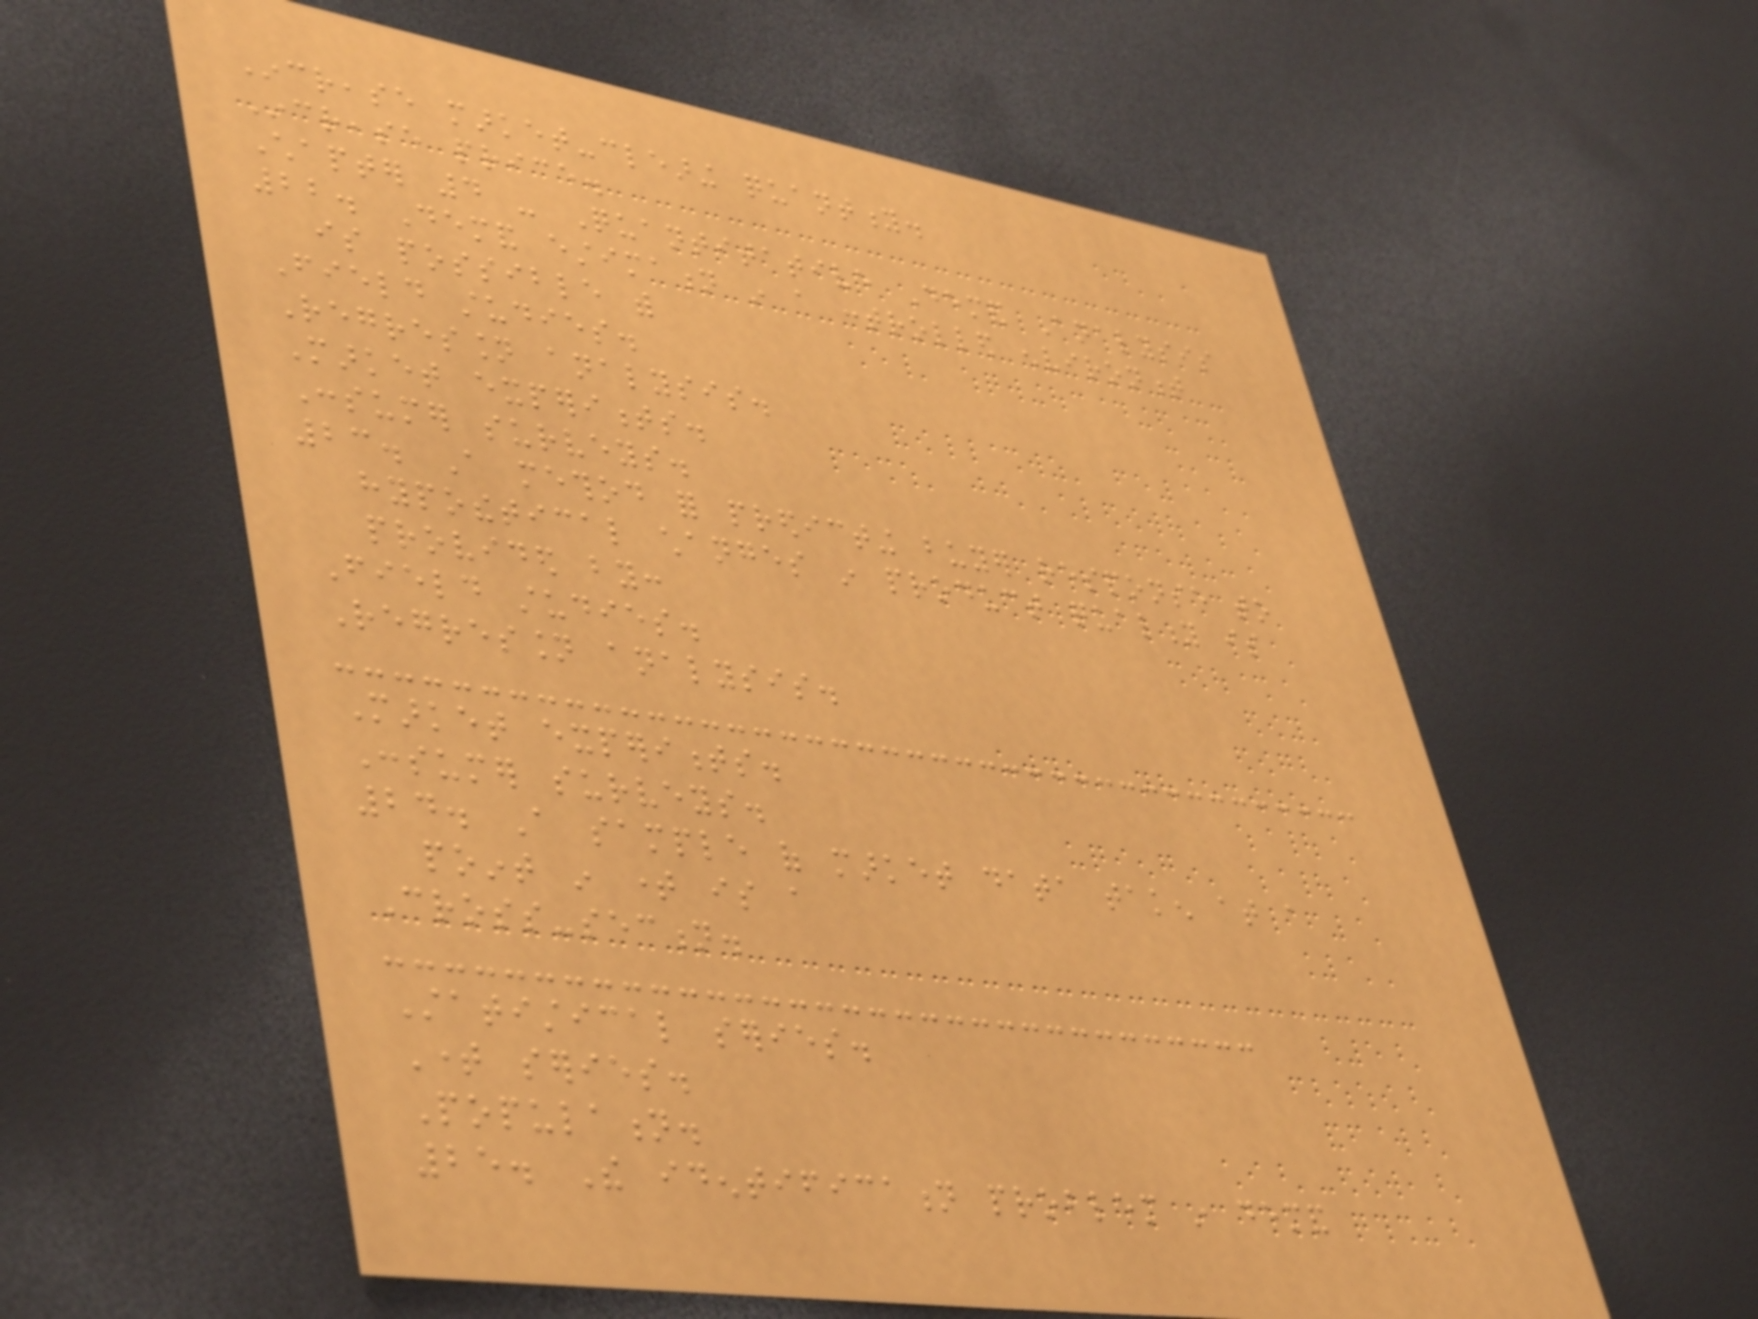Increase market-clearing quantity.
Increase price.
Chapter 4 - Quantitative Demand Analysis
22. Demand estimation in a controlled environment
is possible with
Field studies.
Regression analysis.
Market experiments.
Consumer surveys.
23. A method for predicting buyer response to
hypothetical changes in product quality is
provided by:
Field studies.
Regression analysis.
Market experiments.
Consumer surveys.
24. A sample of market data taken at a
point in time is a
Cross-section.
Statistical series.
Time series.
Population.
25. The identification problem in demand
